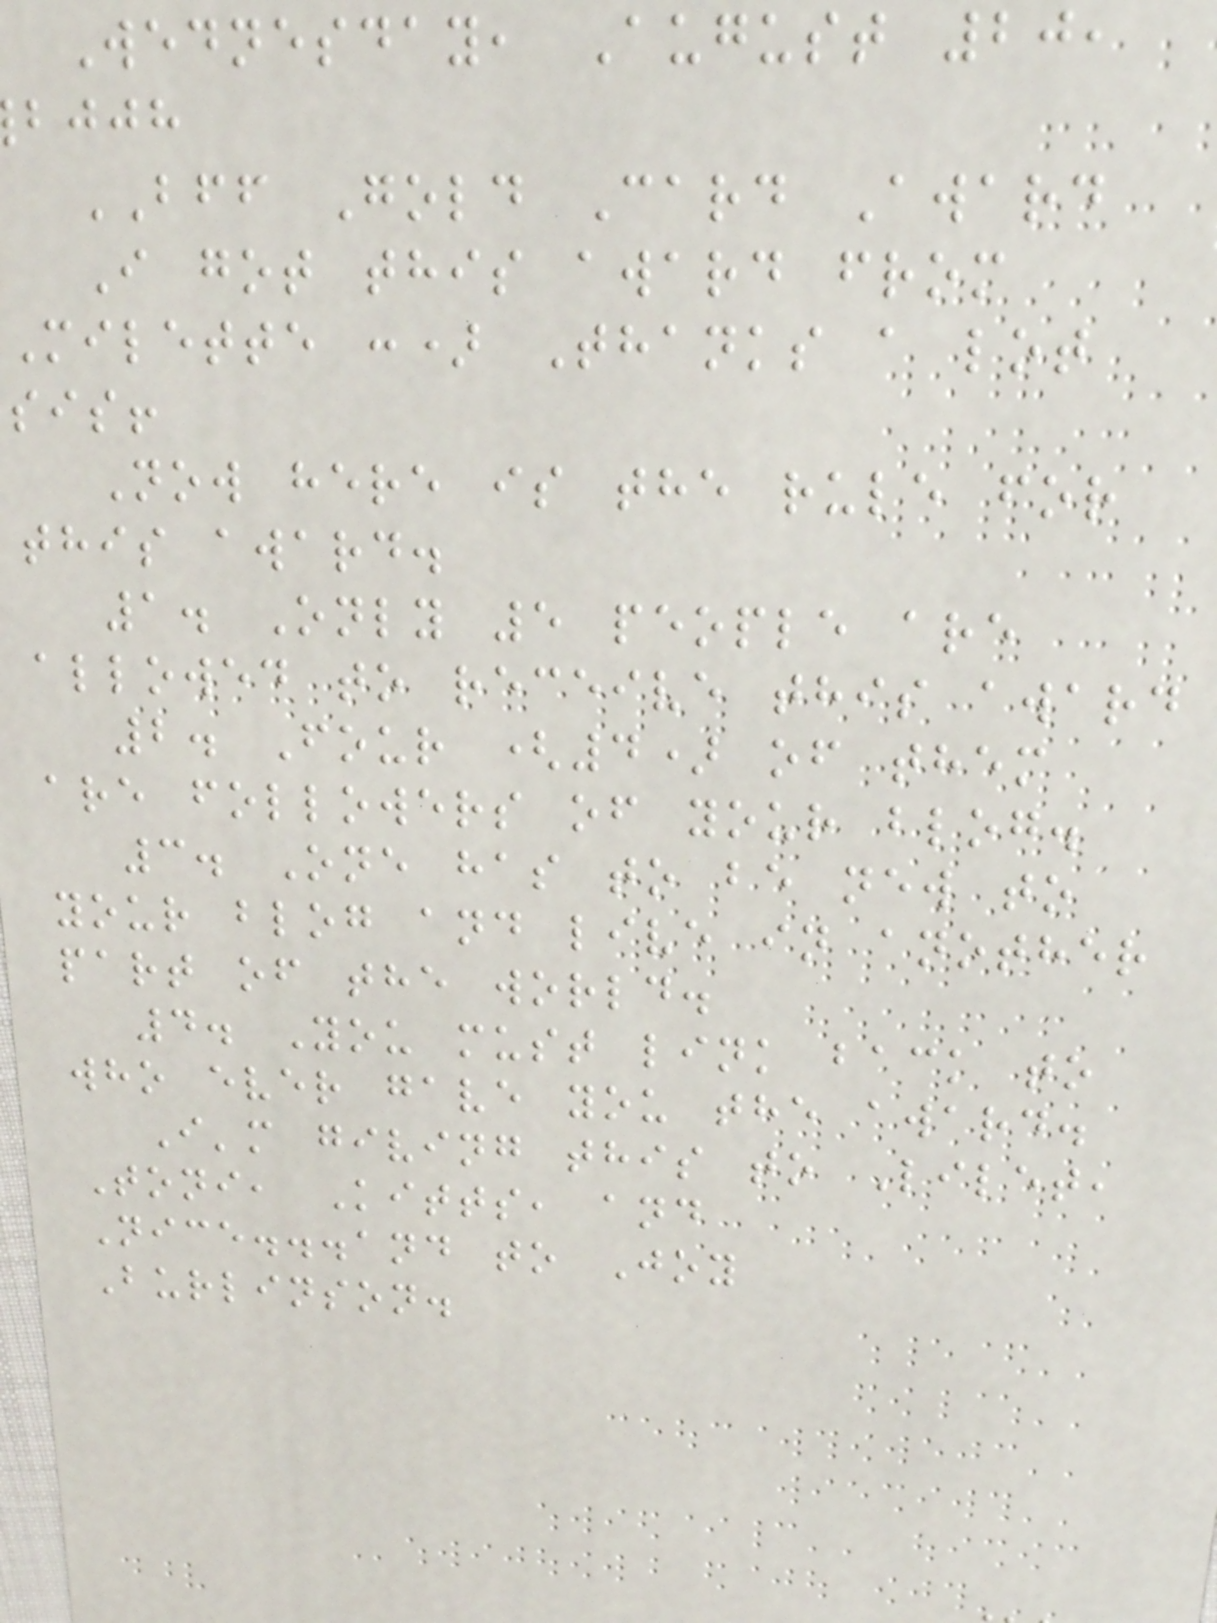Wednesday, August 20,
bjjh
BFF Gold Card Award
I got this award from
Milette :) Thanks a lot
sis!
Now here is the rule for
this award.
1. Only 5 people are
allowed to receive this award
2. Four (4) of them
are followers of your blog.
3. One has to be new to
your blog and live in another
part of the world.
4. You must link back to
who ever gave you the award.
I'm giving this to Lilet,
Toni, Kitts, and
Nice...and to Joy
Burlinson.
